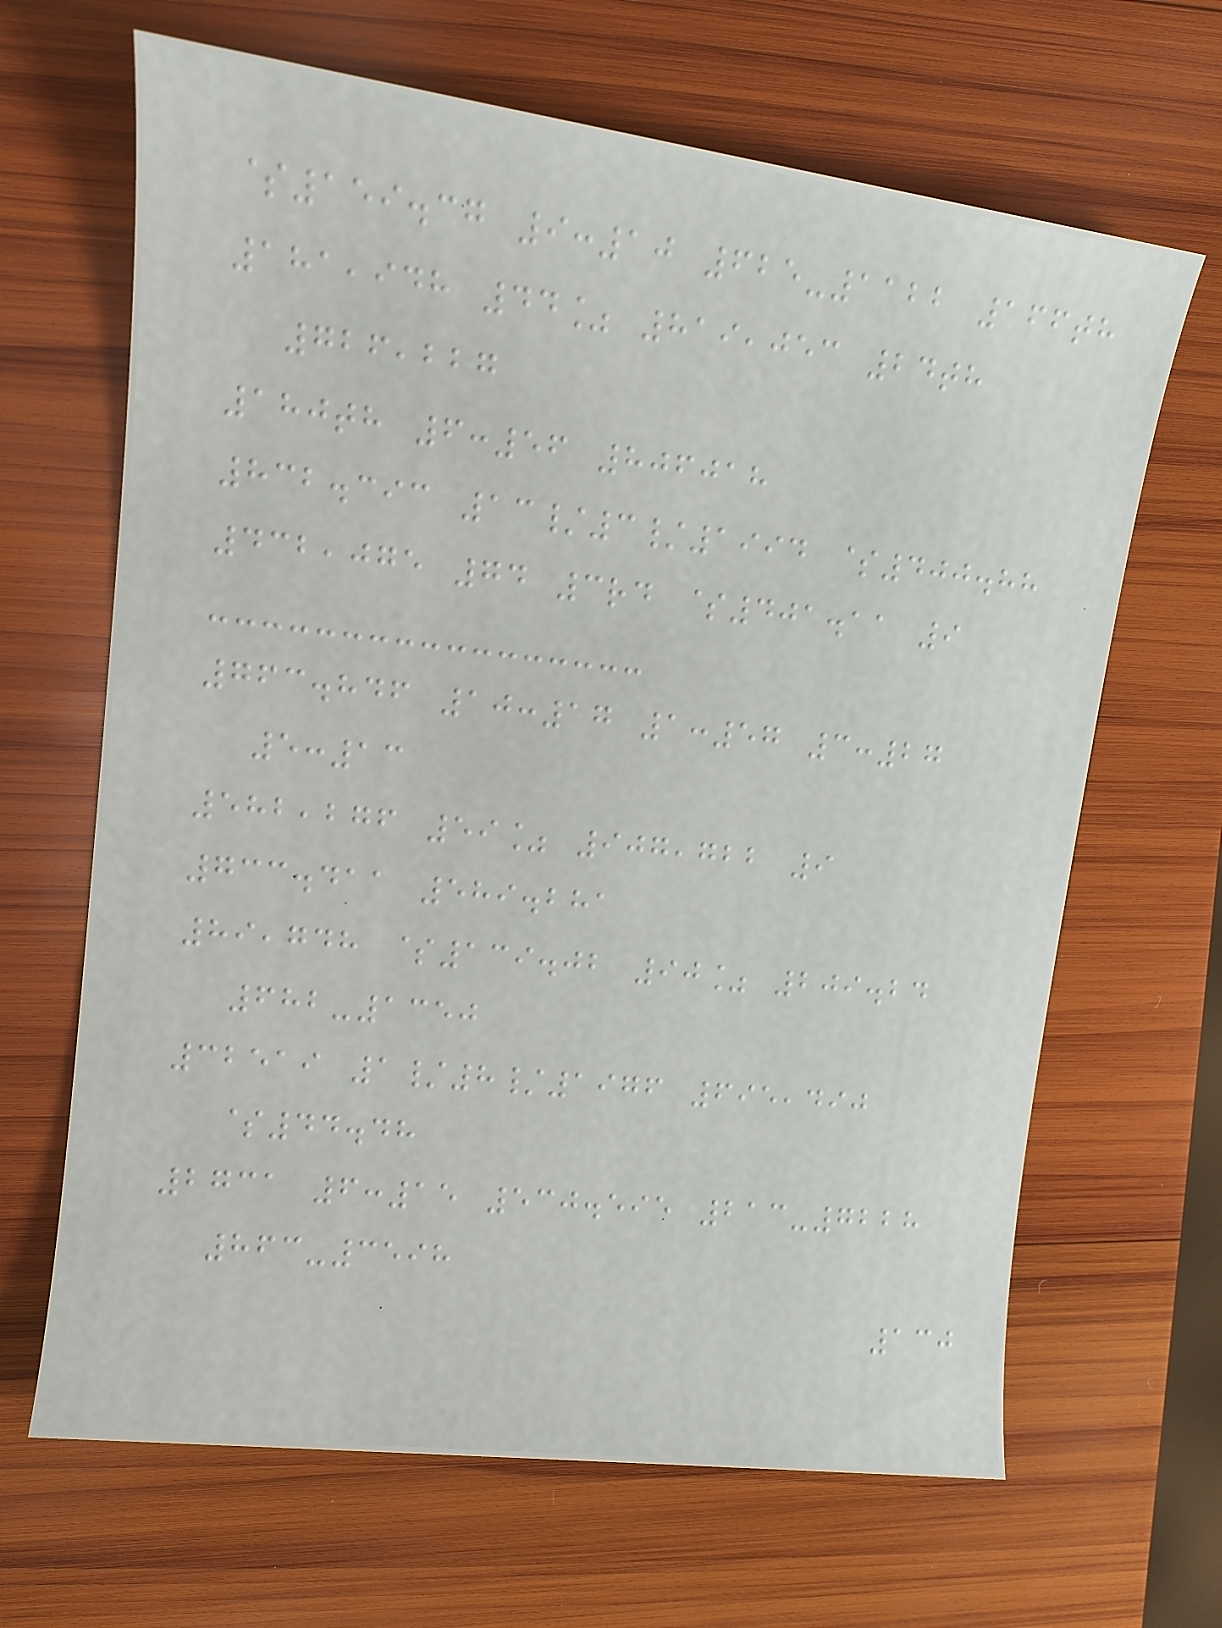$159.37 9:10 625-1122 166th
181,948 44% 819,053 24th
726,227
180th 6:56 806018
832.393 13/3/1994 $400.88
432,075 74 3rd $401.11 9
763.846 10:17 1:57 3:27
5:13
582,276 59% 907,722 9
733.411 589.281
89,748 $139.02 90% 209.24
682-1350
32519 1/8/1976 695,490
$44.48
2731 6:15 530.595 213-7228
863-3598
130
